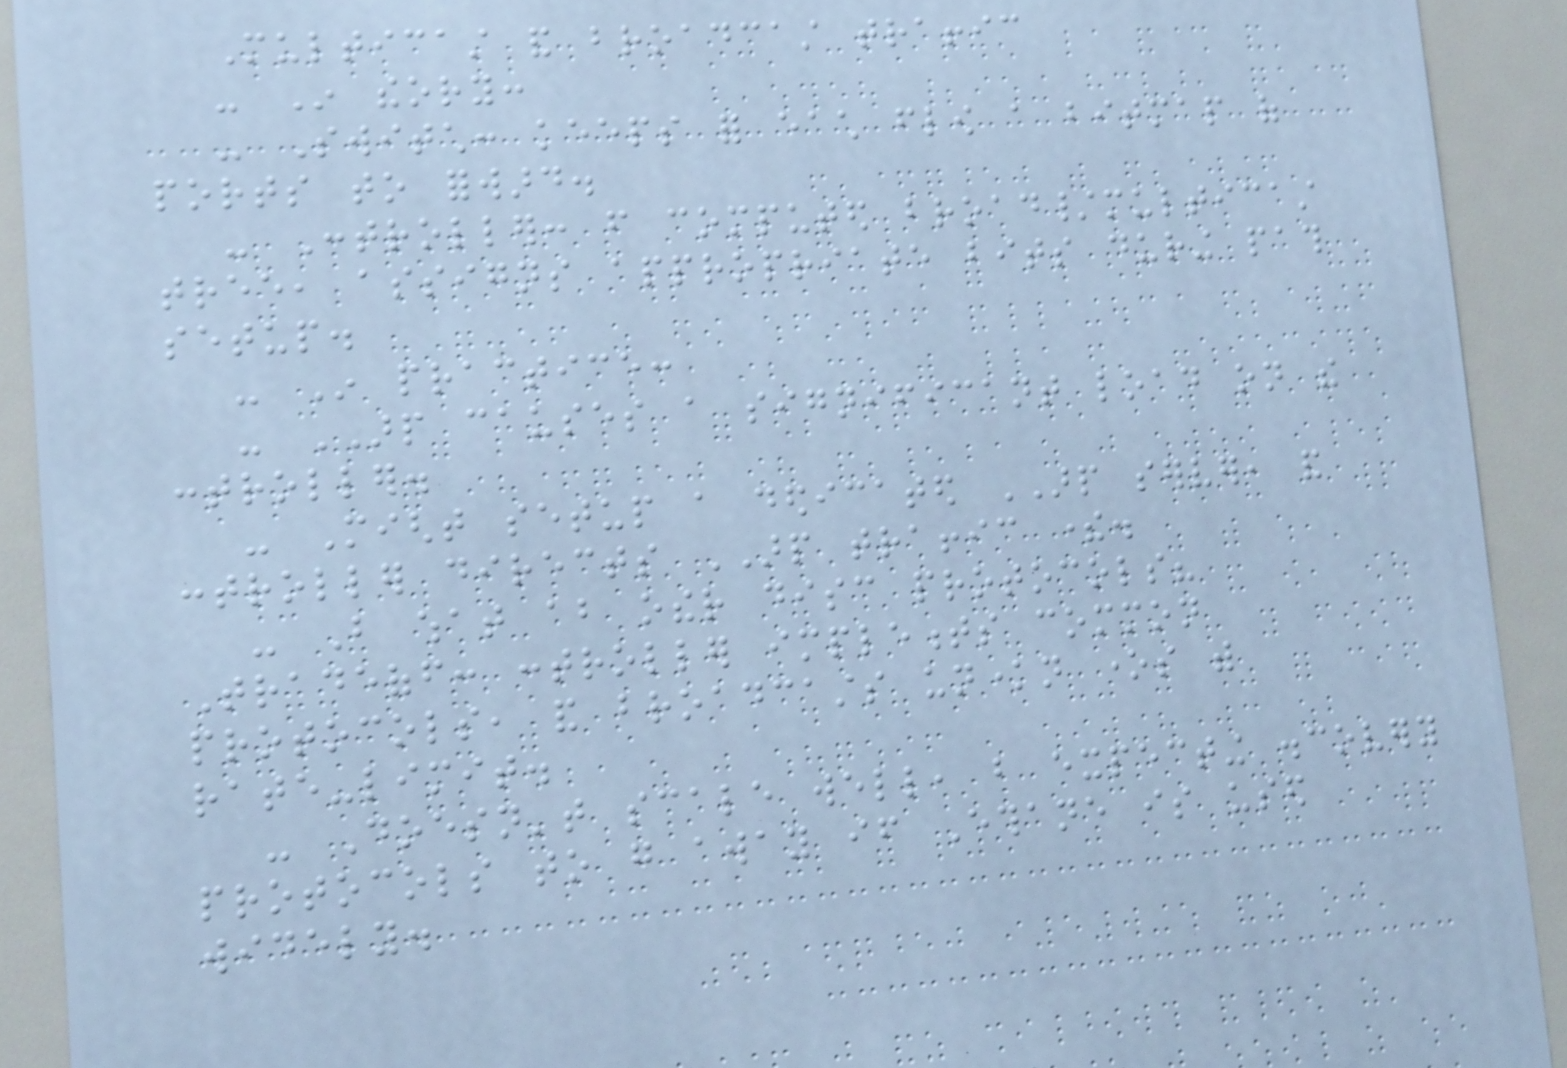Multicast and broadcast traffic
- In theory:
- Switch: keeps for each flow a bitmap of
ports to forward.
- Controller: from computed broad/multicast
tree, assigns appropriate bits during path
setup.
- In practice:
- ARP causes a significant load on the
controller.
- Might setup a dedicated ARP server, and
controller directs ARP traffic there.
- But what about other disc protocols?
Tradeoff: controller implements common
protocols, and broadcasts unknown ones with
rate-limit.
- Doesn't scale well, but expecting discovery
protocols to go away if Ethane is used
widely.
